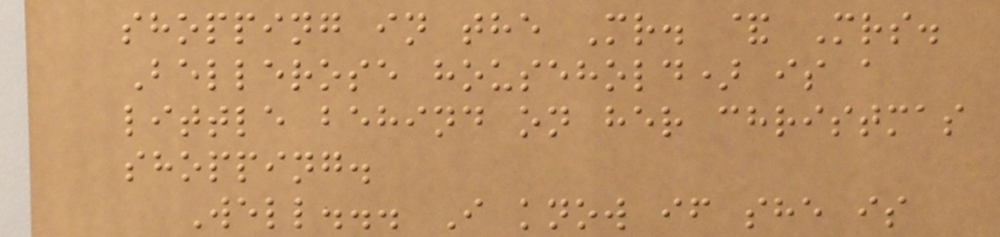shopping in the Mr. & Mrs.
Bellerose household) is a
little behind on her christmas
shopping.
Well... I know if she is
